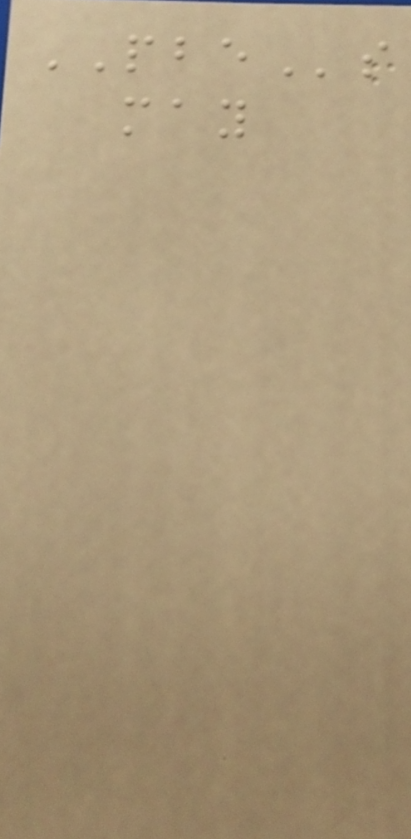PBEs
may
